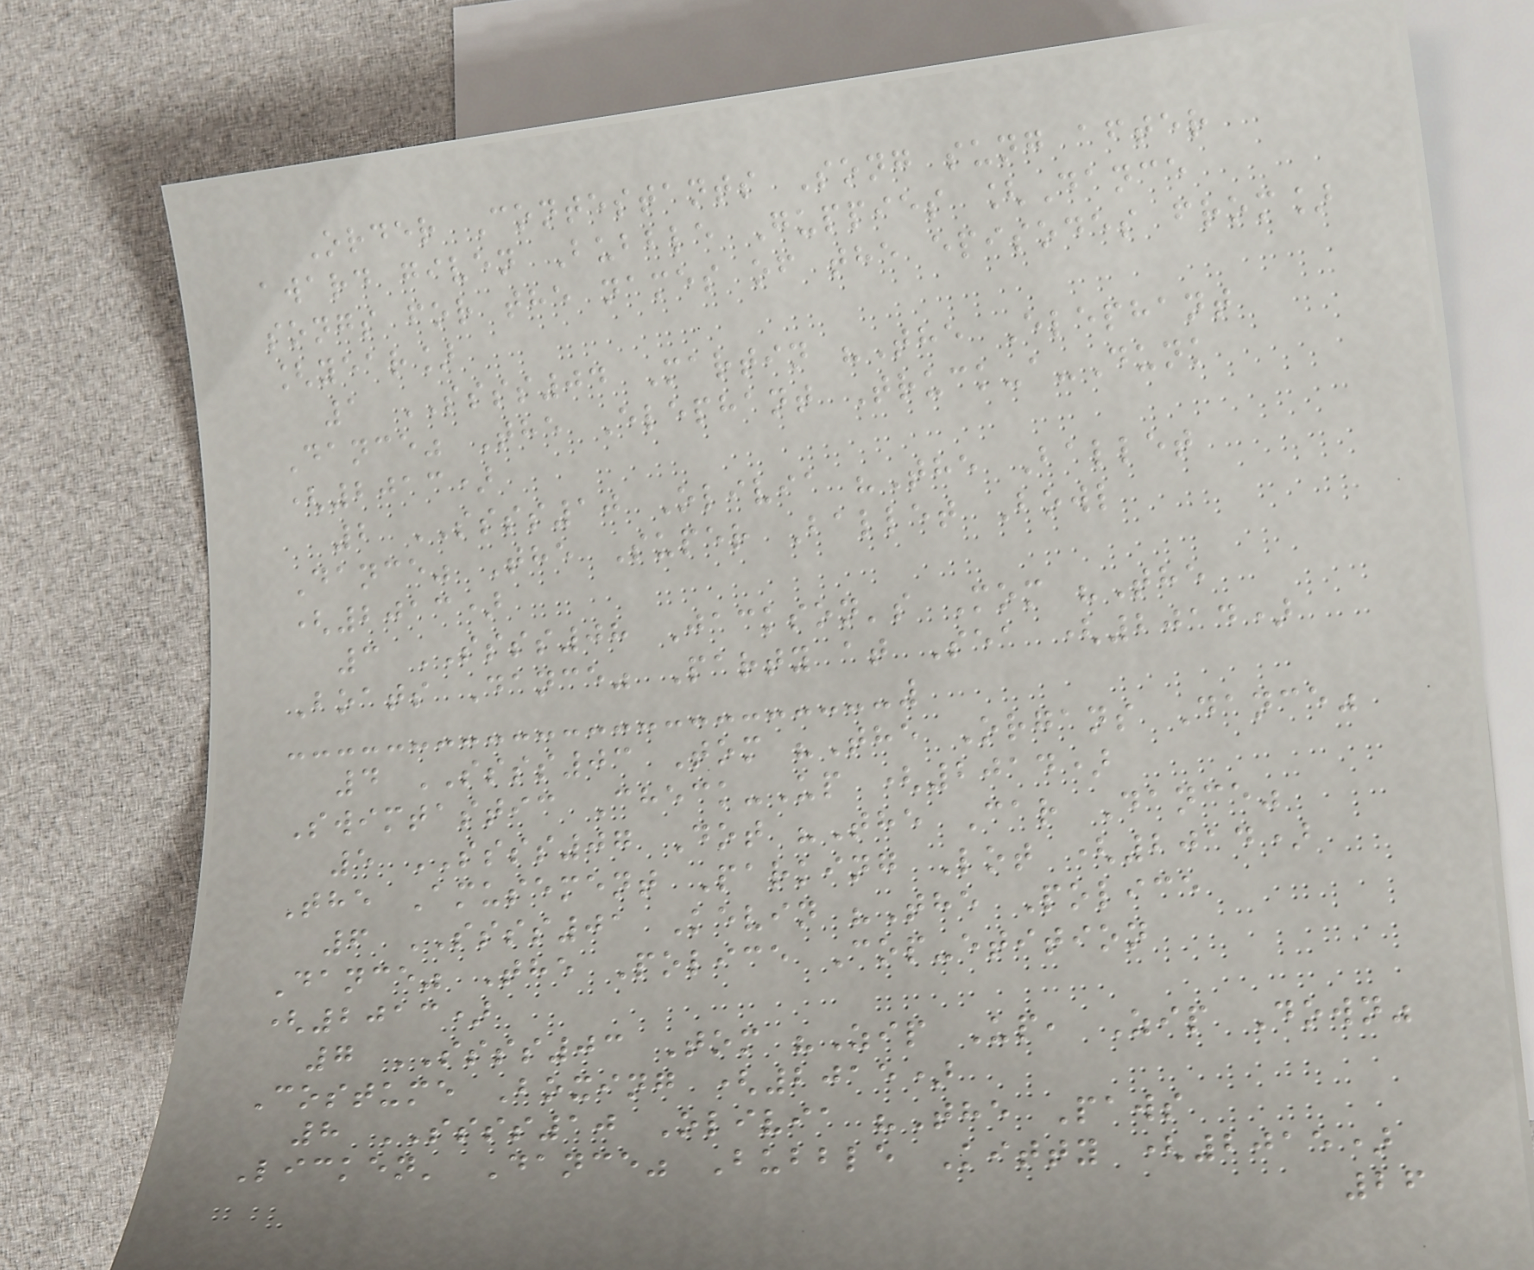Order Contestants Song sung after
award given Bubble Guppies [Dance
songs for the names of the episodes from]
[year]
1 SSSS04 Martin "The Elephant
Dance" The Elephant Truck-a-Dunk
(2013)
2 SSSS10 Olivia "The Ballet
Dance" The Super Ballet Bowl
(2013)
3 SSSS08 Jackson's Mom "The
Boats Dance" Party at Sea (2014)
4 SSSS03 Tom "The Organs Dance"
Swimtastic Check-Up (2014)
5 SSSS07 Dot "The Car Dance"
The Amusement Parking Lot (2014)
6 SSSS01 Kevin "The Police
Dance" The Police Cop-etition
(2013)
7 SSSS03 Tom "Zip Up, Zip Down"
Costume Boxing (2015)
8 SSSS10 Olivia "The Paws
Licken' Dance" Bubble Kitty (2015)
26
